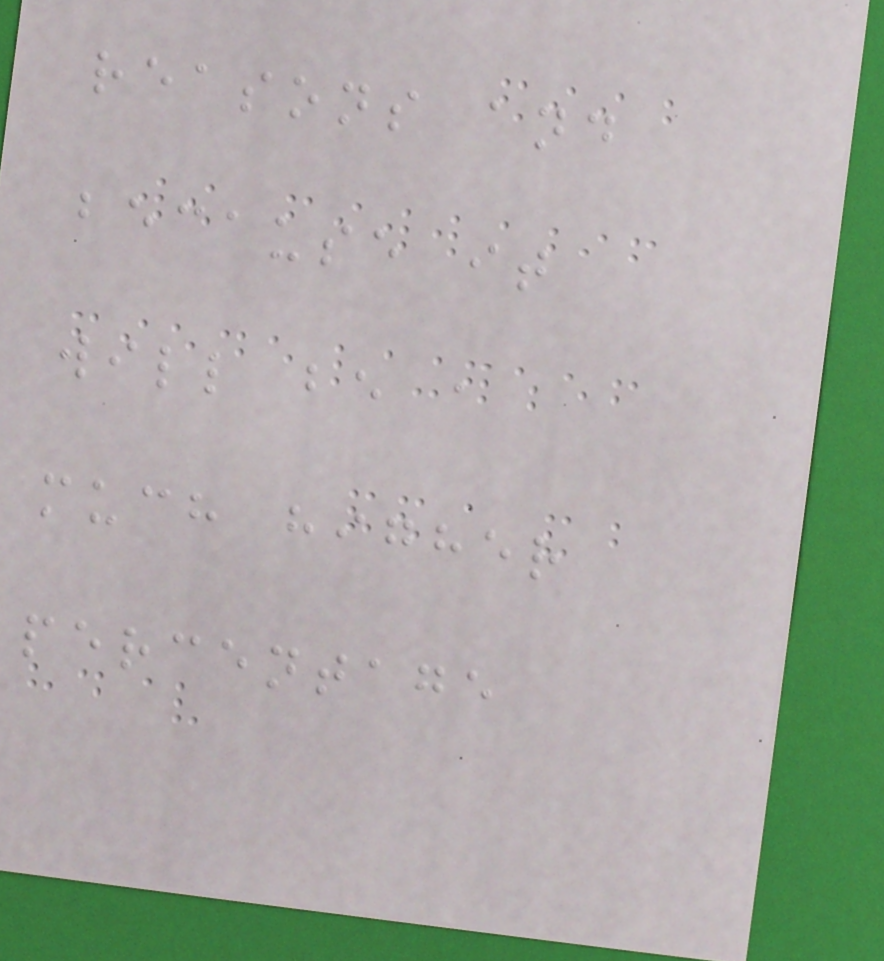reasons and
because it
will be a
much higher
percentage
